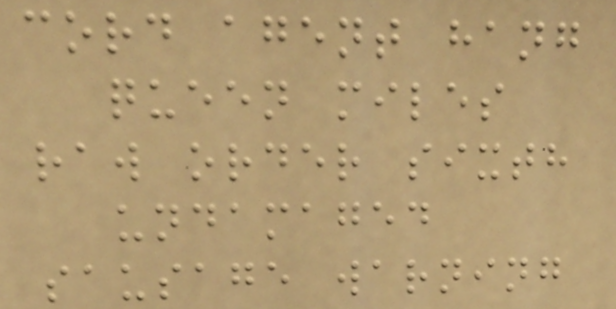cord agent hang
queen miles
raw order sixth
undamaged
sausage warning
